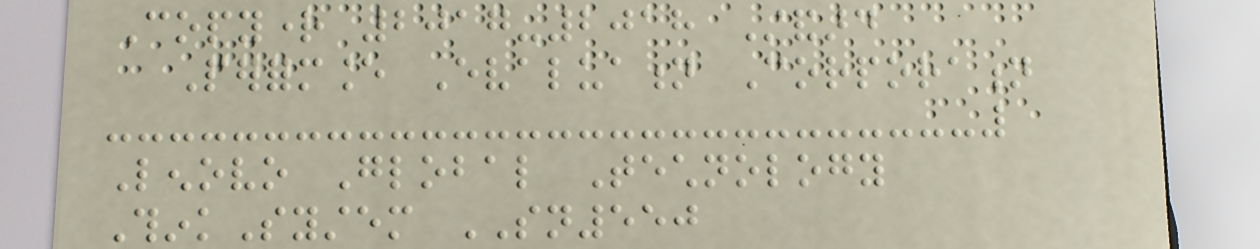Copyright 2017-2018 Standard
Performance Evaluation Corporation
Lenovo Global Technology
ThinkSystem SN550
